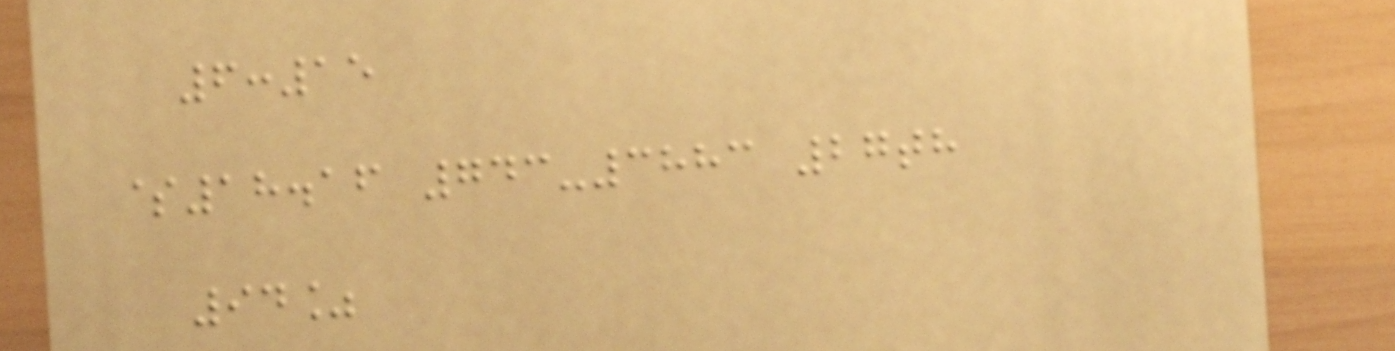6:15
$18.16 743-3883 27th
94%
